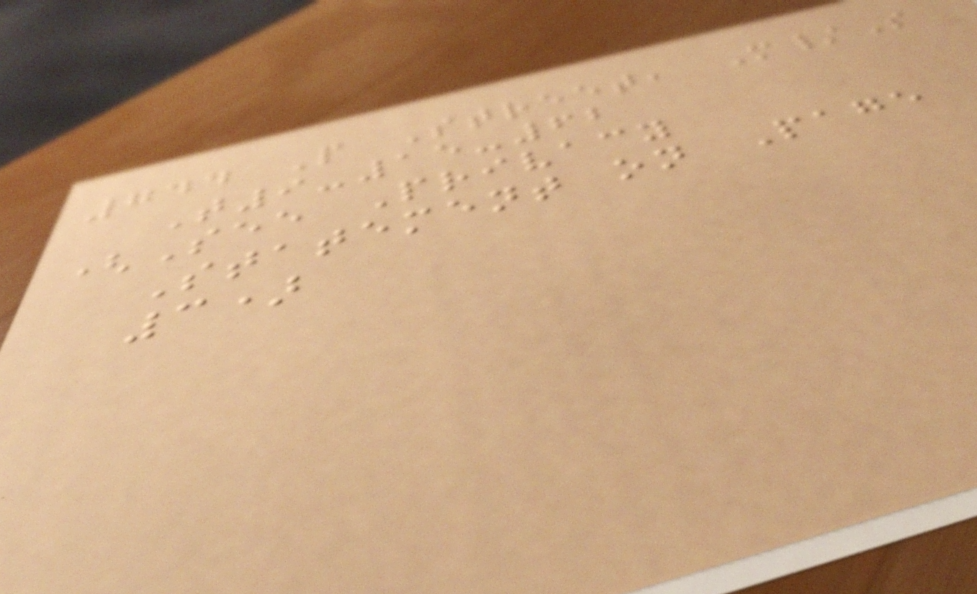744 P Street, M/S
T9-15-62
(See Privacy
Statement on Page
3)
